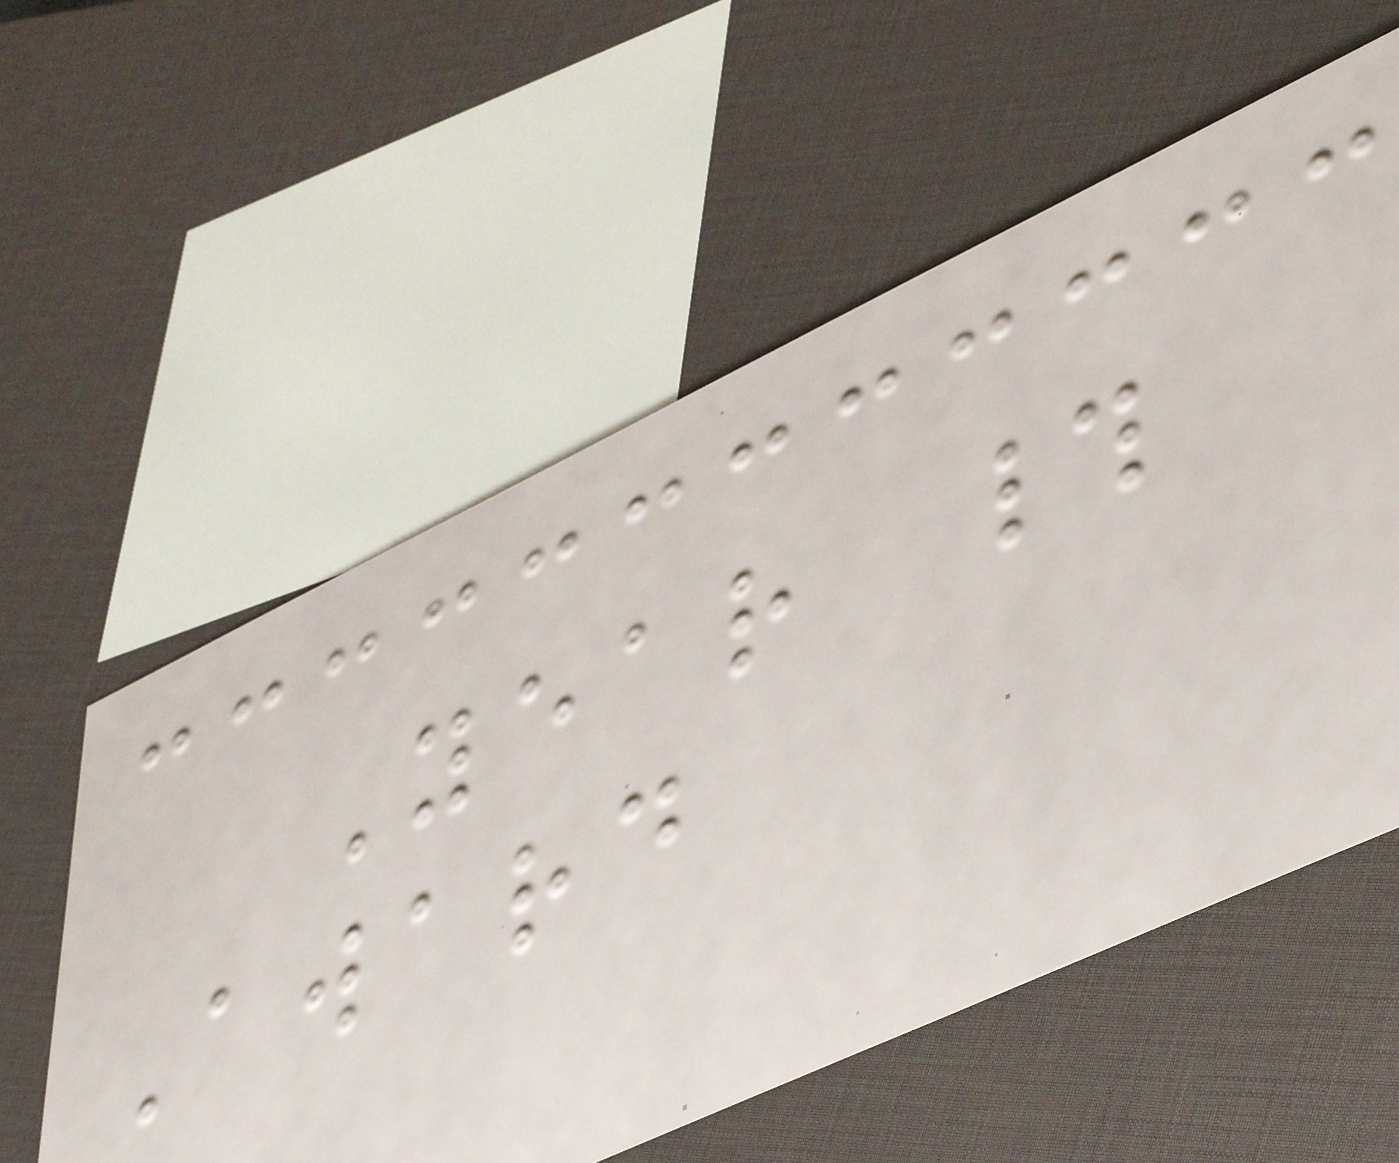Year #
Award
